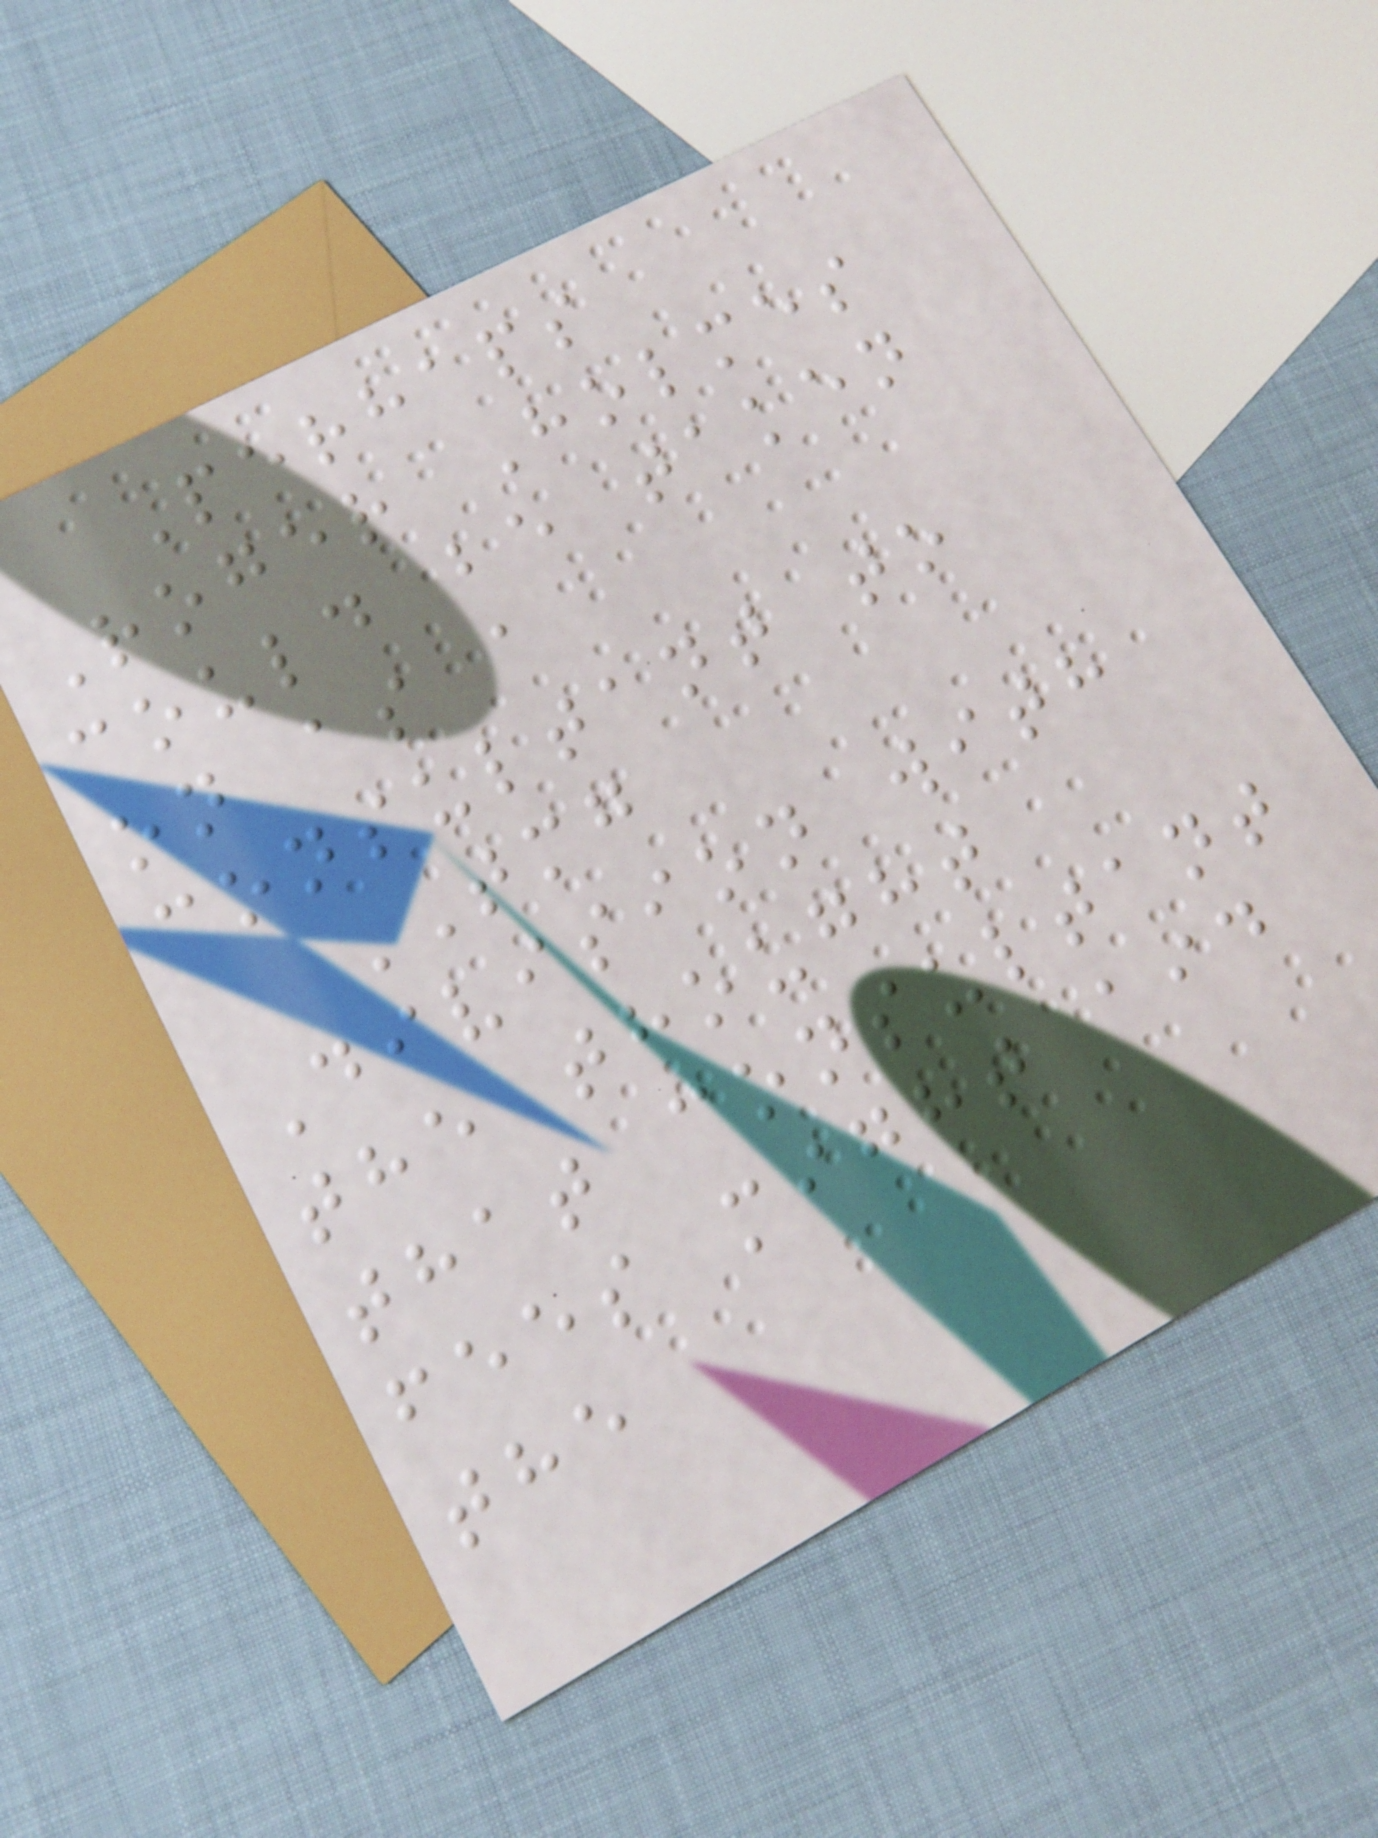Perhaps
Roger Holmes
could be taken
on as a
consultant to
TMG
Division with
the thought
that consultant
fees might aid
the
